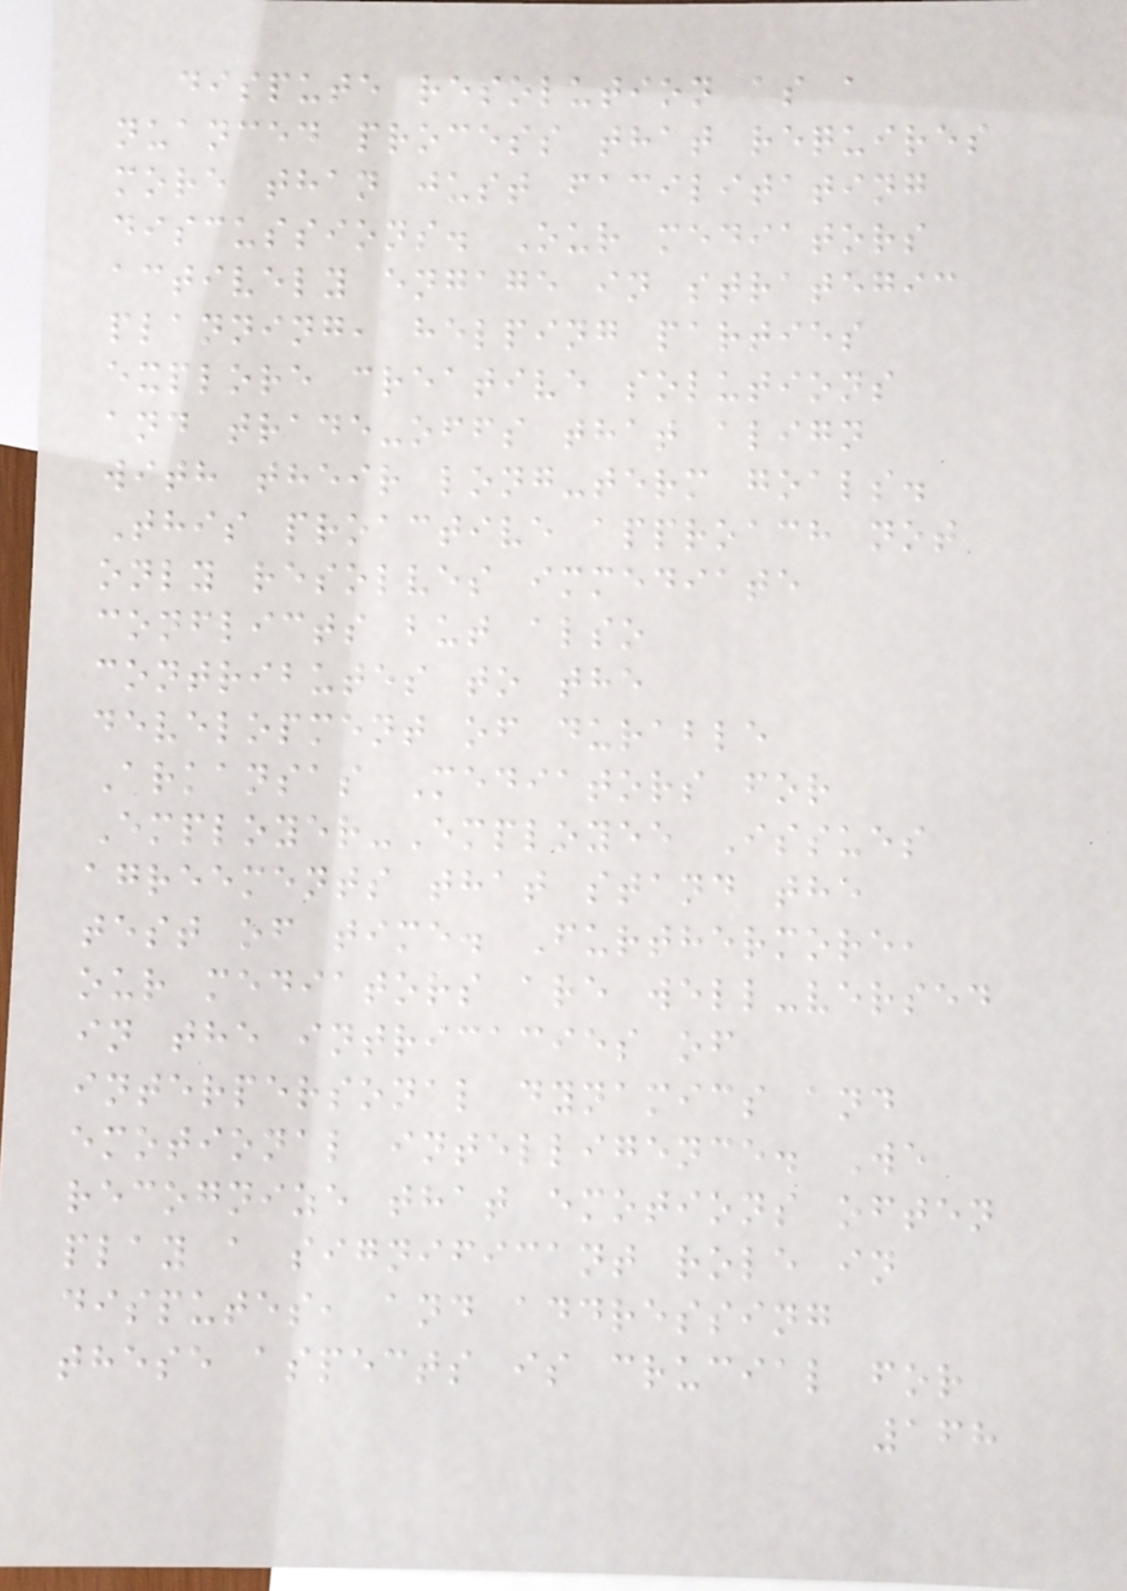dispute resolution as a
nuanced process that requires
more than just facilitating
discussions. Our mediators
actively engage in strategic
planning, helping parties
explore creative solutions
and trade-offs that align
with their long-term goals.
This proactive approach not
only resolves immediate
conflicts but also
contributes to the
development of durable
Arkansas Mediators for
Employer-Employee Issues
agreements that stand the
test of time. Furthermore,
our mediators are well-versed
in the intricacies of
interpersonal dynamics and
emotional intelligence. We
recognize that emotions often
play a significant role in
disputes, and addressing
these aspects is crucial for
168
